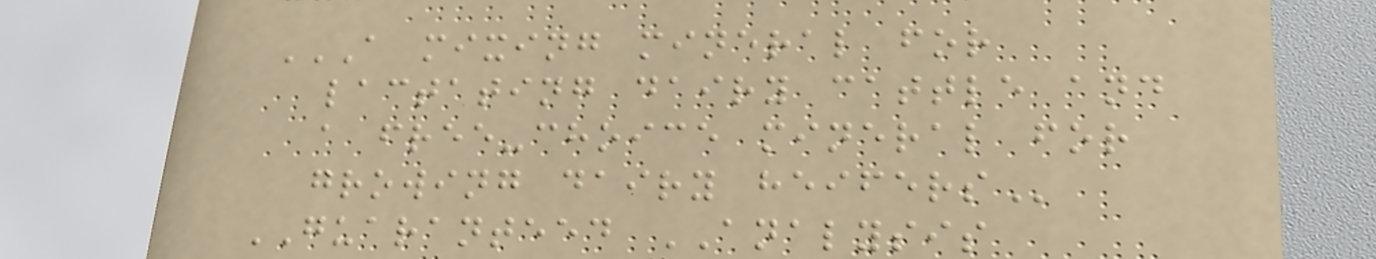A MIXING MINERAL FOR
LACTATING DAIRY CATTLE AND
A FREE-CHOICE MINERAL FOR
GROWING DAIRY HEIFERS
GUARANTEED ANALYSIS
